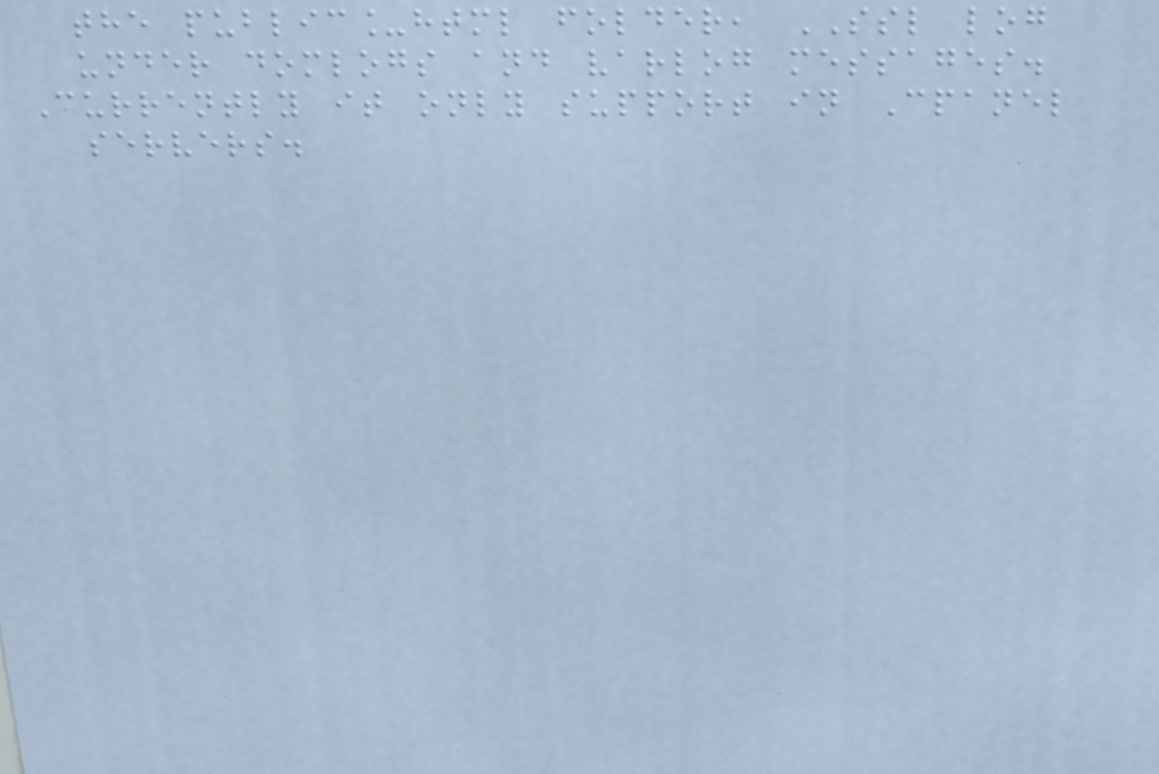the public_html folder, SSL log
under domlogs and varlog messages.
Currently it only support in Cpanel
servers.
